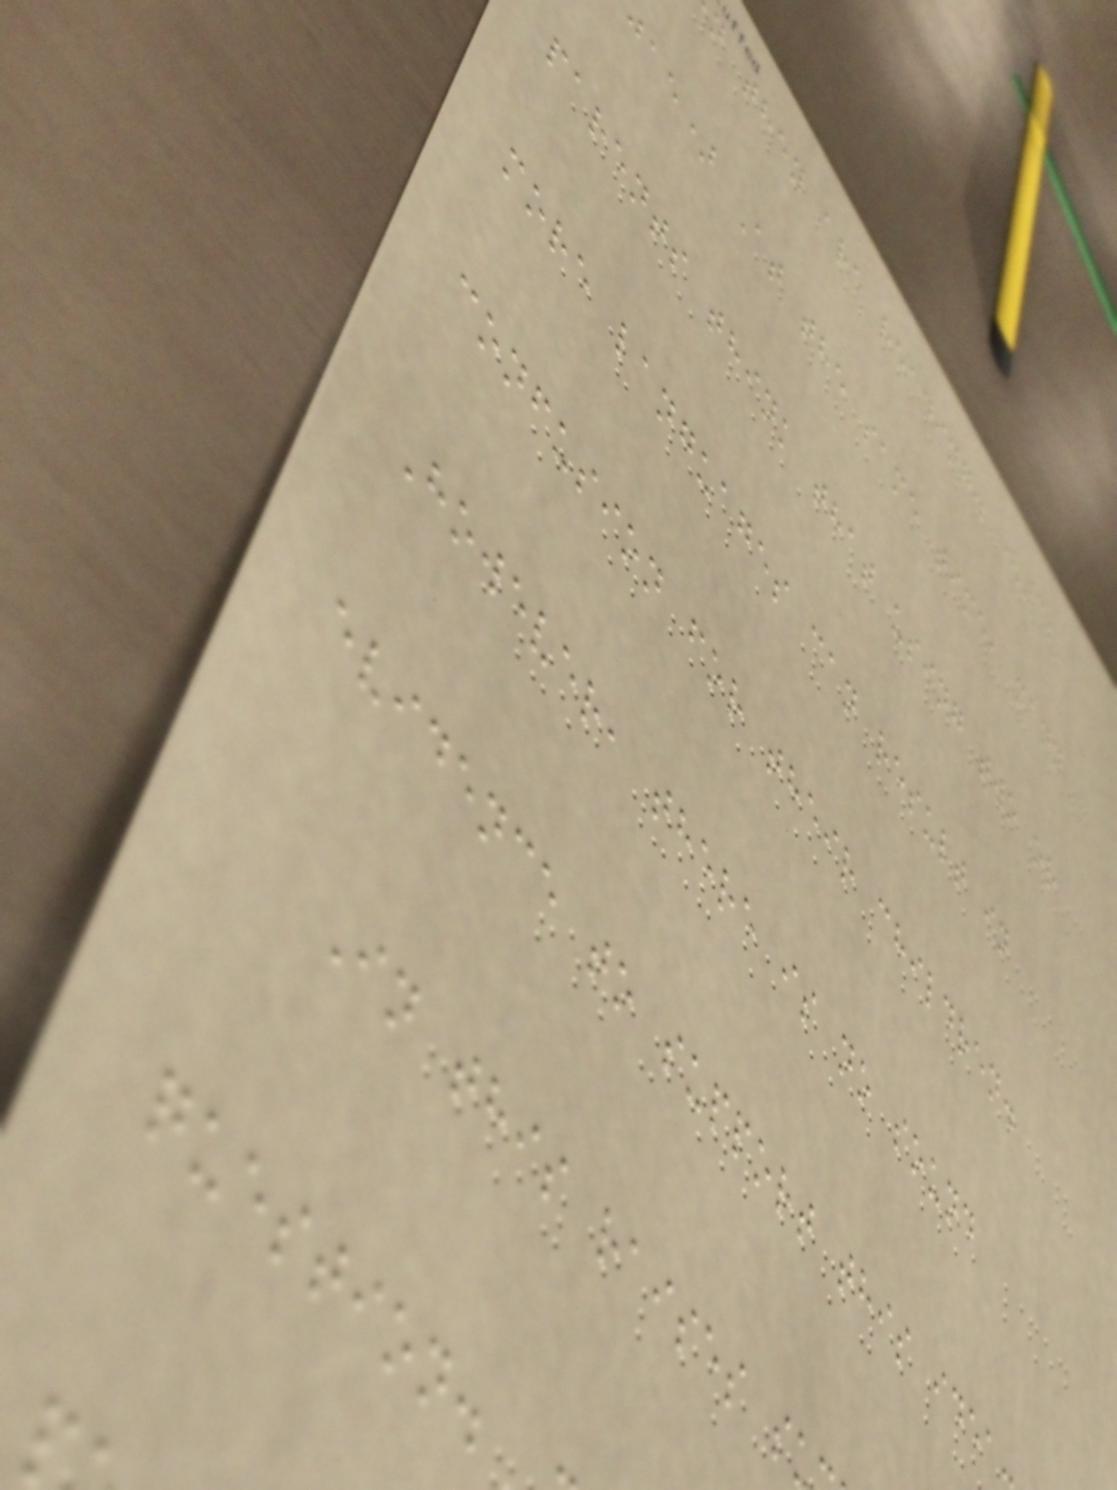n they are reading. (3;
jae) At the same time, many
parents think that using two or
more languages can result in
confusion for their children.
However, there is no sound
evidence to support this idea
In this raises s
question.
